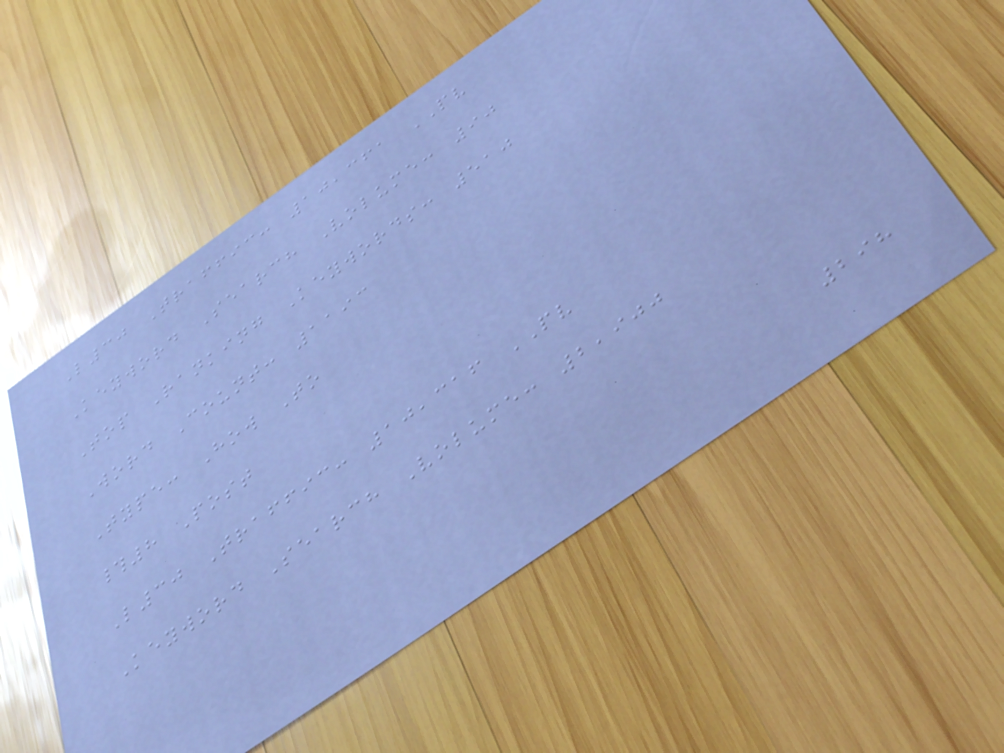L30 Traffic: 10,361 PV
Keyword Search Volume: 90
Top Ranking Keywords: 510
Word Count: 1193
Type: How To
#8 Post
L30 Traffic: 10,316 PV
Keyword Search Volume: 2,900
298
